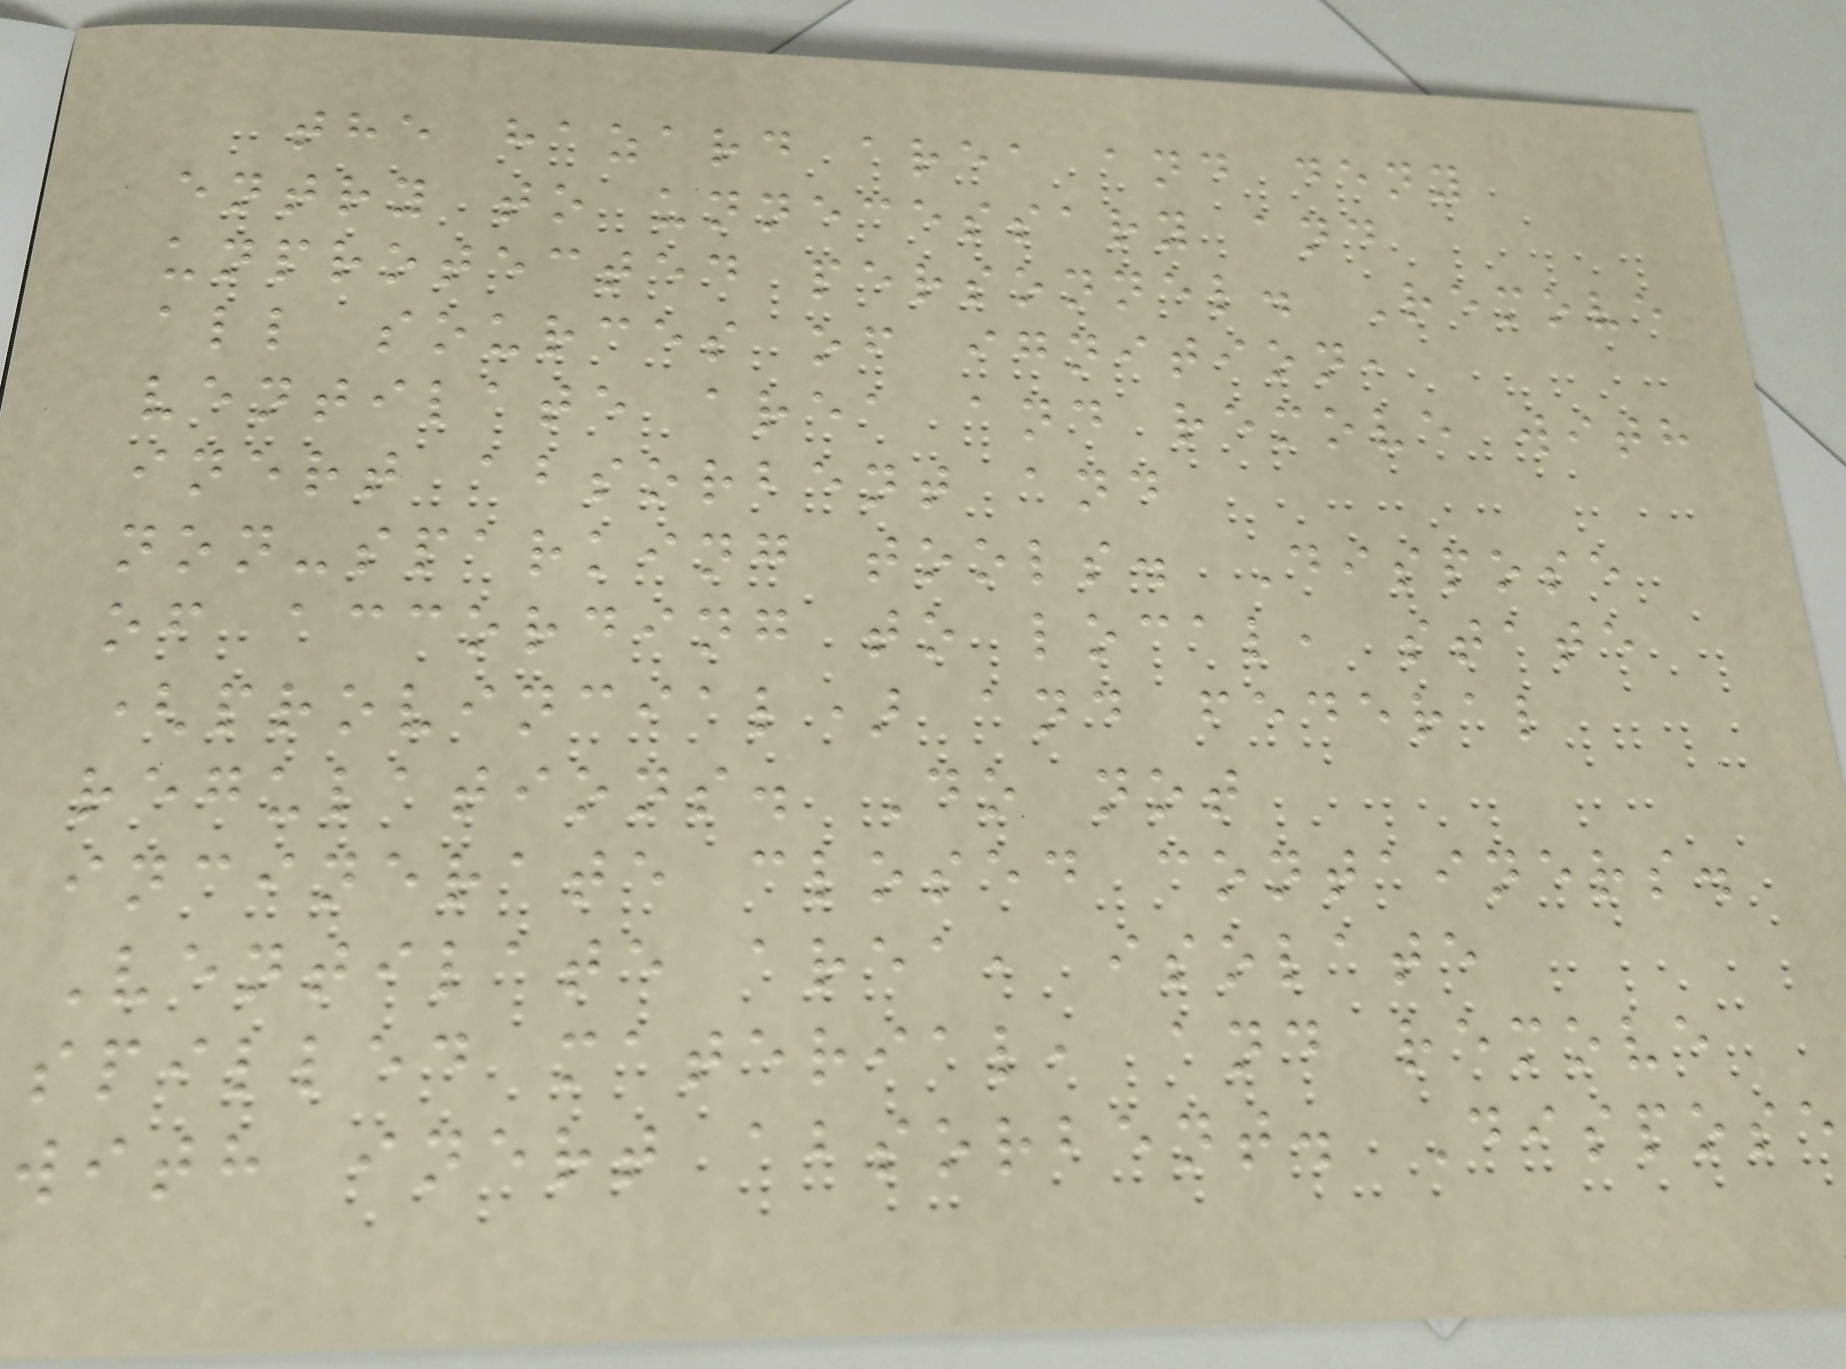the hazard area and deny
entry to unnecessary and
unprotected personnel. Remove
all sources of ignition,
ventilate area and remove with
inert absorbent and
non-sparking tools. Dispose
of according to local, state
(provincial) and federal
regulations. Do not
incinerate closed containers.
Ventilate area, isolate
spilled material, and remove
with inert absorbent. Dispose
